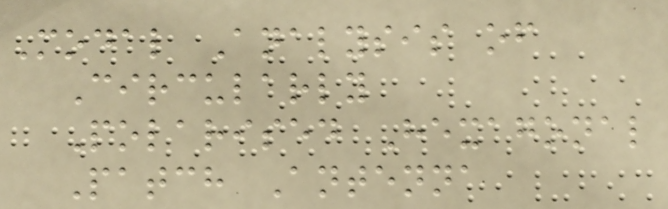Modal Analysis of
Circularly
Polarised Hexagonal
Patch Antenna
